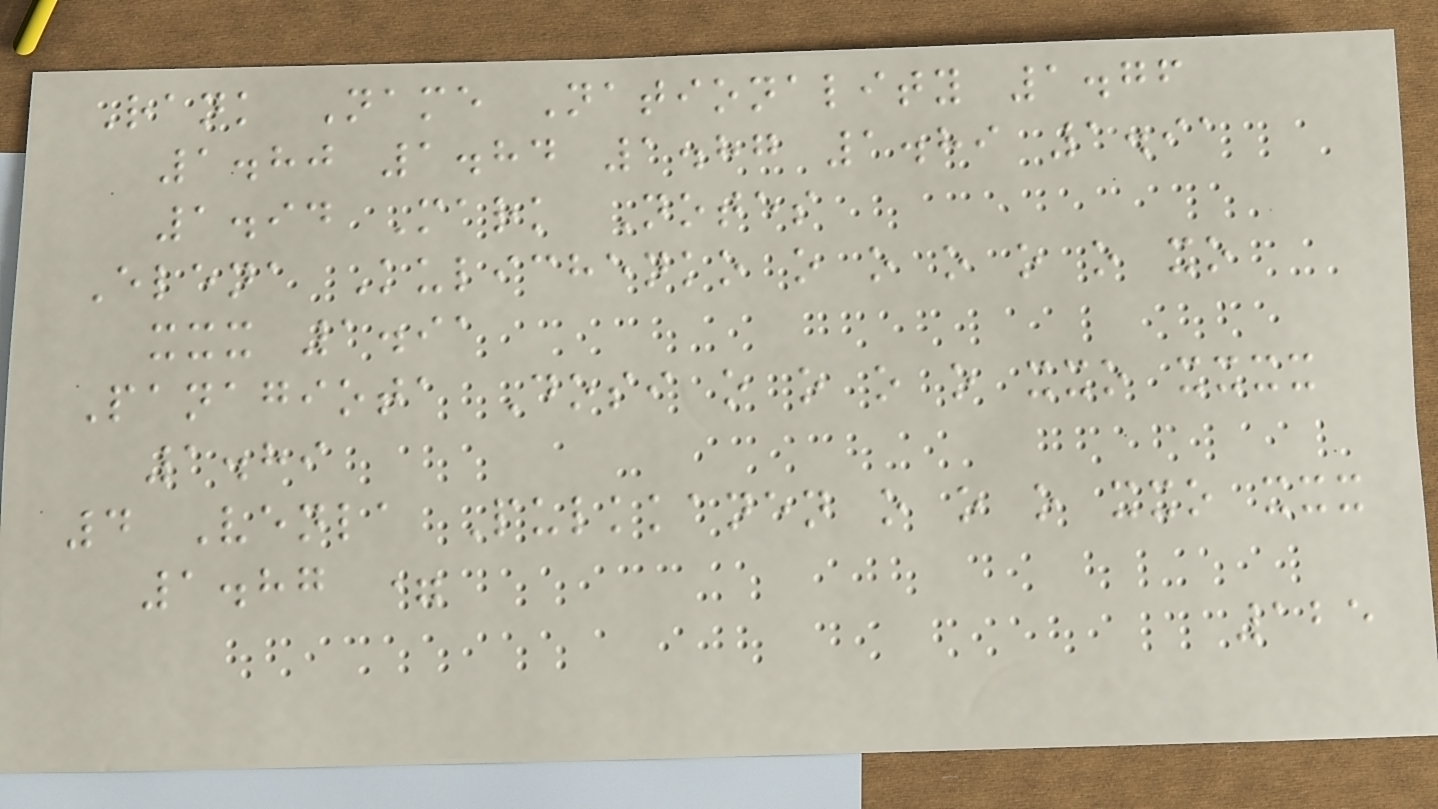Rank Name Nationality 1.76
1.80 1.84 1.87 1.89 1.91
1.94 Mark Notes
Elena Kulichenko o o o o o xo
xxx 1.91
Panagiota Dosi o o o o xxo xxxx
1.89
4 Venla Pulkkanen o o o xxo xxx
1.87 =
125
